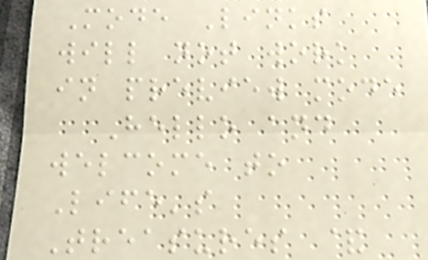Mode Links
will not work
in preview mode
Hello and
welcome to
Life's
Treasures &
